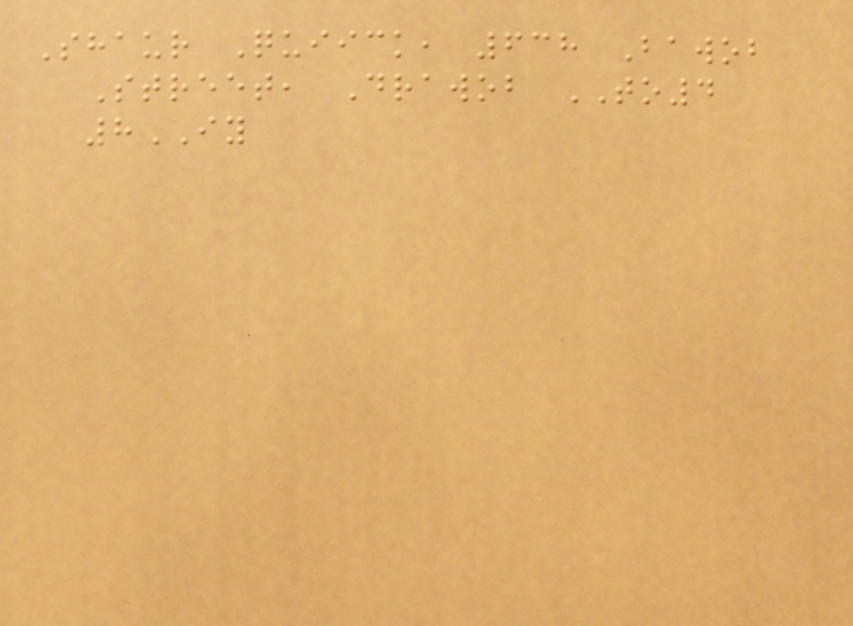Shaur Quiick, 638 Bawob
Street, Drawob TO4
8IY
